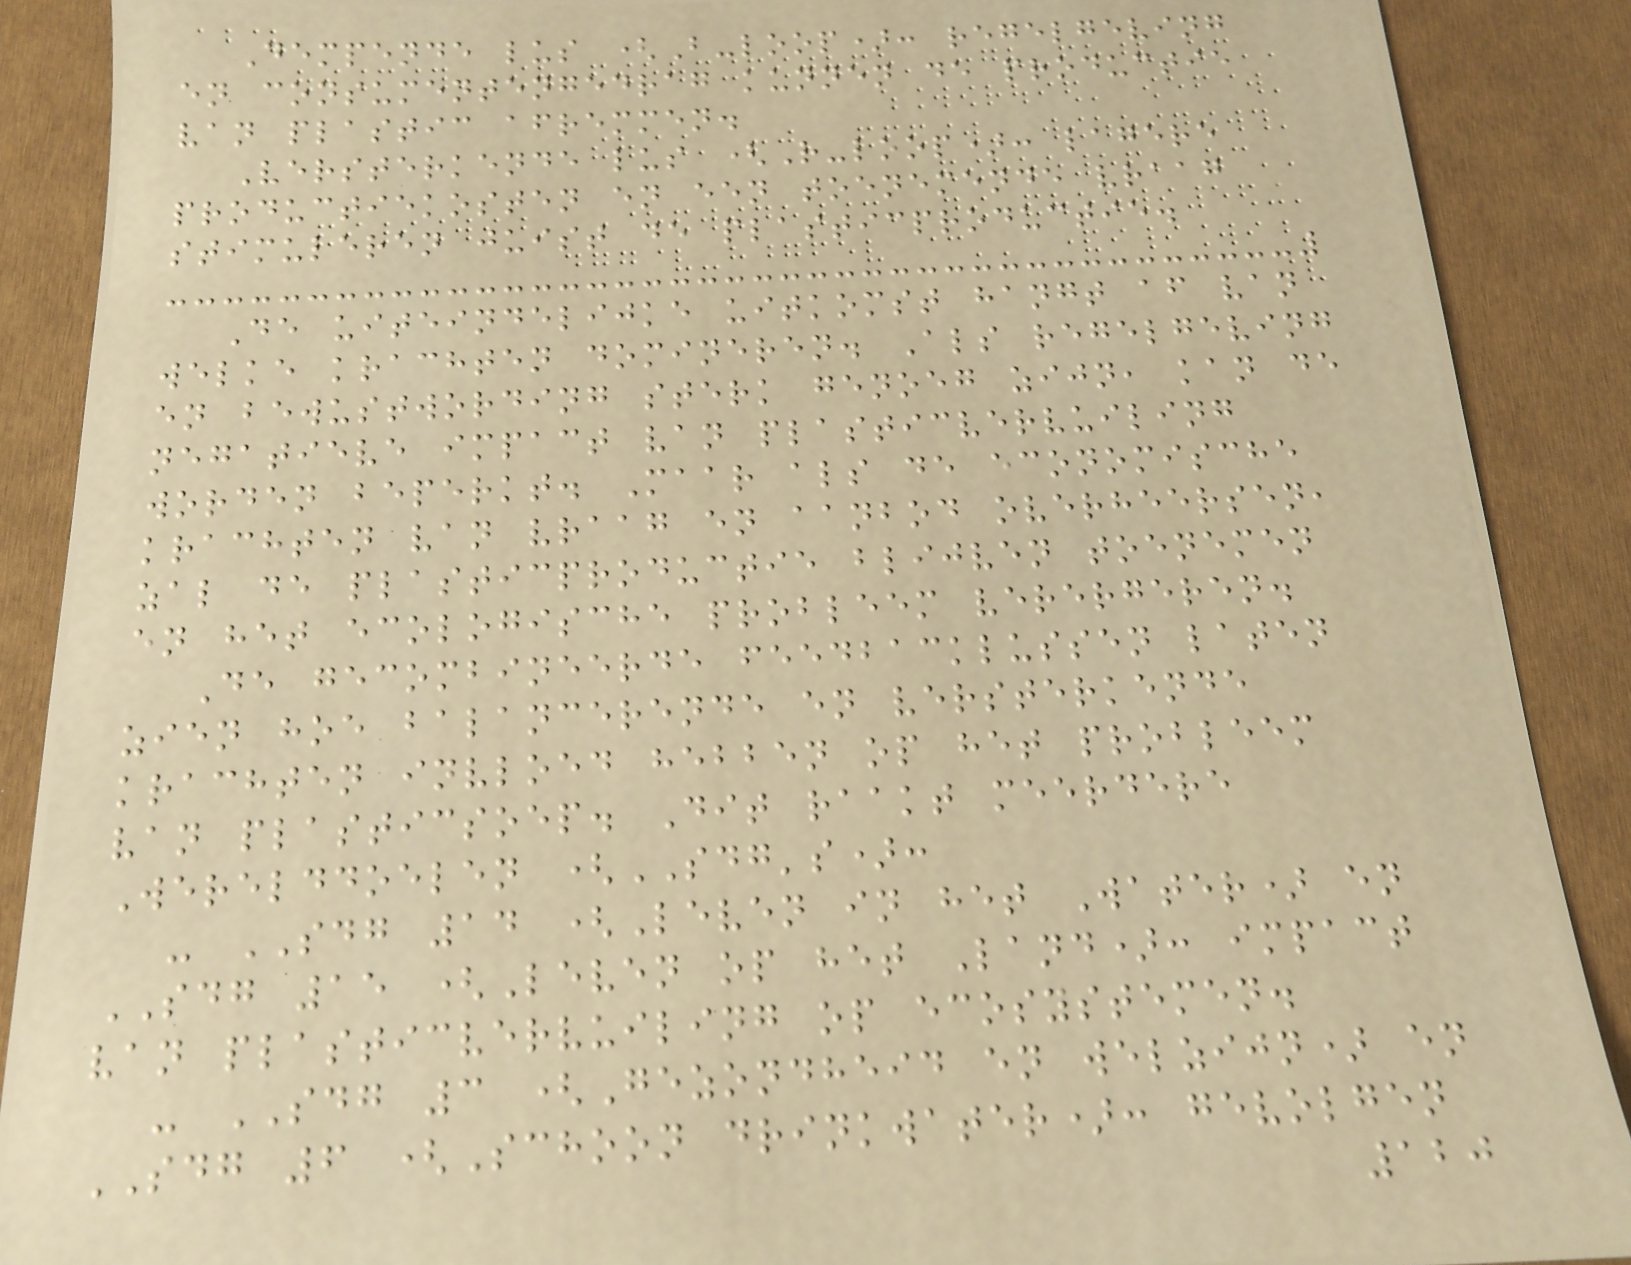Dempende lus (B-loop): regelgeving
en consumentengedrag kunnen de productie
van plastic afremmen.
Versterkende lus (R-loop): lagere
productiekosten en een toenemende vraag
stimuleren juist de plasticproductie.
De uiteindelijke uitkomst hangt af van
welke krachten domineren. Als regelgeving
en bewustwording sterk genoeg zijn, kan de
negatieve impact van plasticvervuiling
worden beperkt. Maar als de economische
krachten van vraag en aanbod overheersen,
zal de plasticproductie blijven toenemen
en het ecologische probleem verergeren.
De gecombineerde feedbacklussen laten
zien hoe balancerende en versterkende
krachten invloed hebben op het probleem
van plasticsoep. Dit raakt meerdere
Werelddoelen (SDG's):
- SDG 14 (Leven in het Water) en
SDG 15 (Leven op het Land): impact
van plasticvervuiling op ecosystemen.
- SDG 3 (Gezondheid en welzijn) en
SDG 6 (Schoon drinkwater): gevolgen
120
